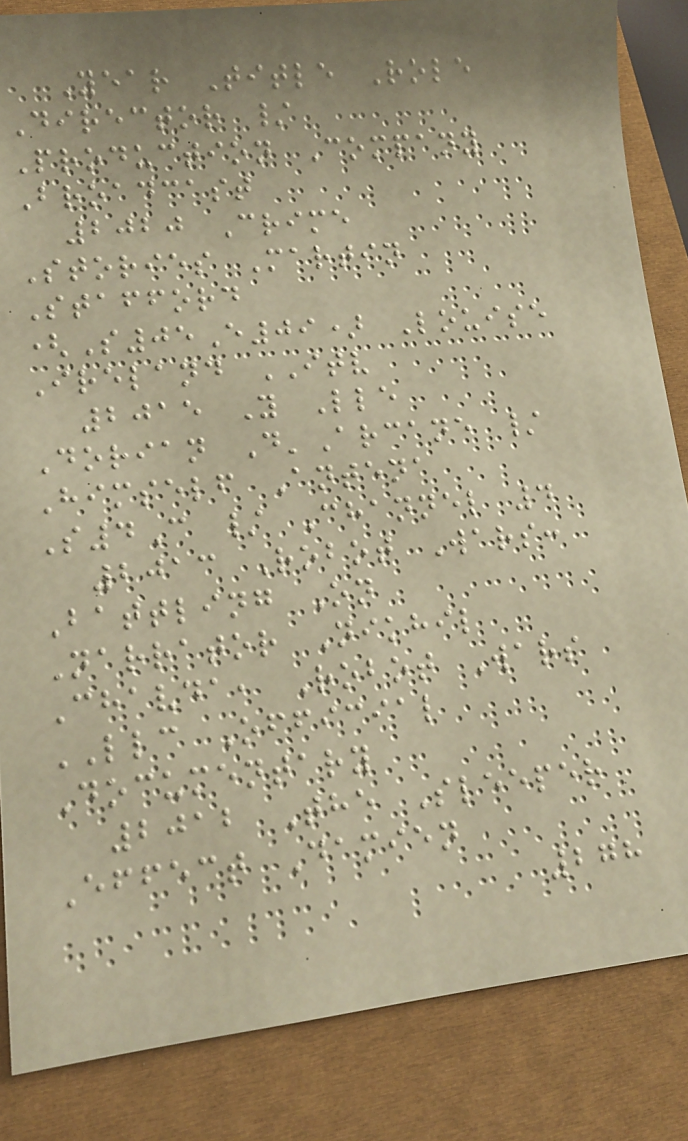Year Title Role
Director /
Production Company
Broadcast
2020 Crime
Stories Martin
Stafford
(S05E09) Louise
Ireland ITV
2015 Y Lle
Dorian D'Arcane /
Himself Antena
S4C / Channel 4
2013 Robot Wars:
Battling On
Narrator Nikhil
Chavda, Robot Wars
LLC Official
Documentary
2012 The Sleeper
Effect Damien
278
